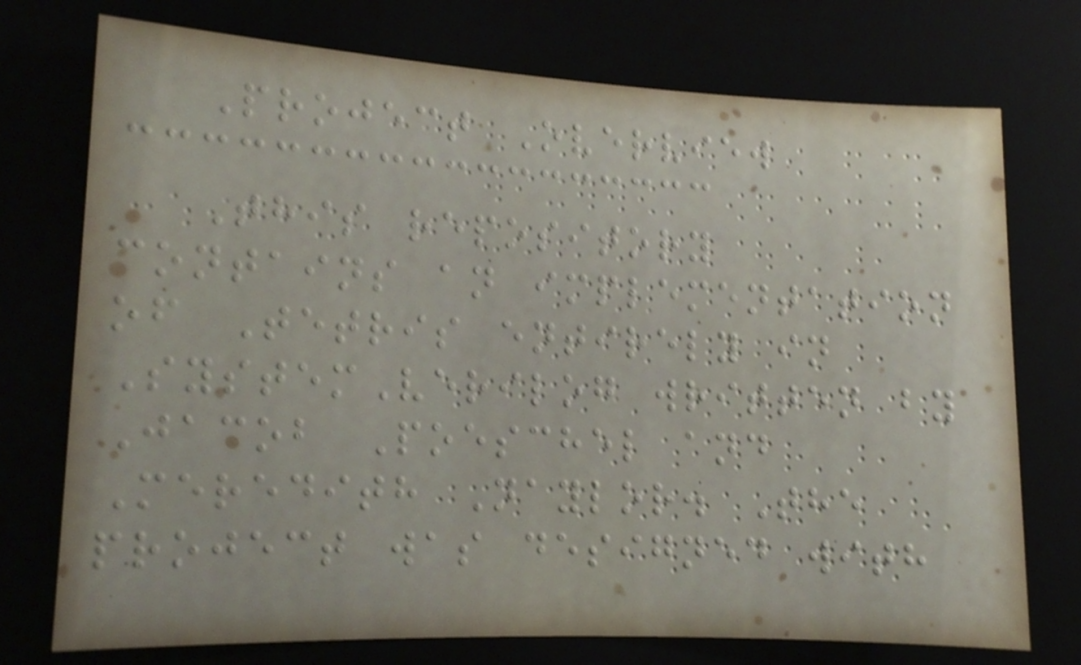Project Overview
This repository
contains an implementation
of Tetris entirely in
SystemVerilog written by
Jacob Poeschel and
Meredith Naylor. The
project was designed with
